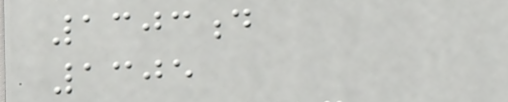1303d
1305
